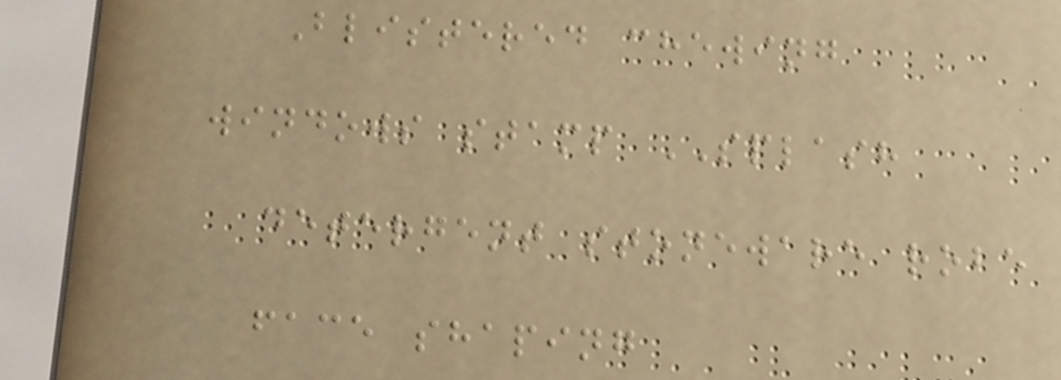Blistered chewing
windows stamp SPLASH
detergent stoneware robe
face shaping
